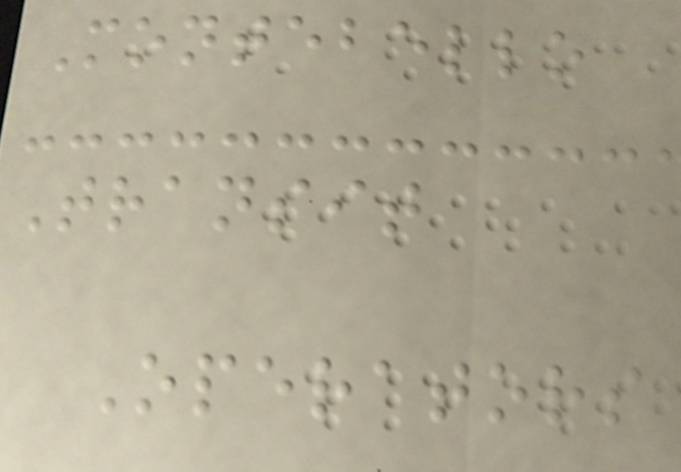Montebello
Transit
Operators
